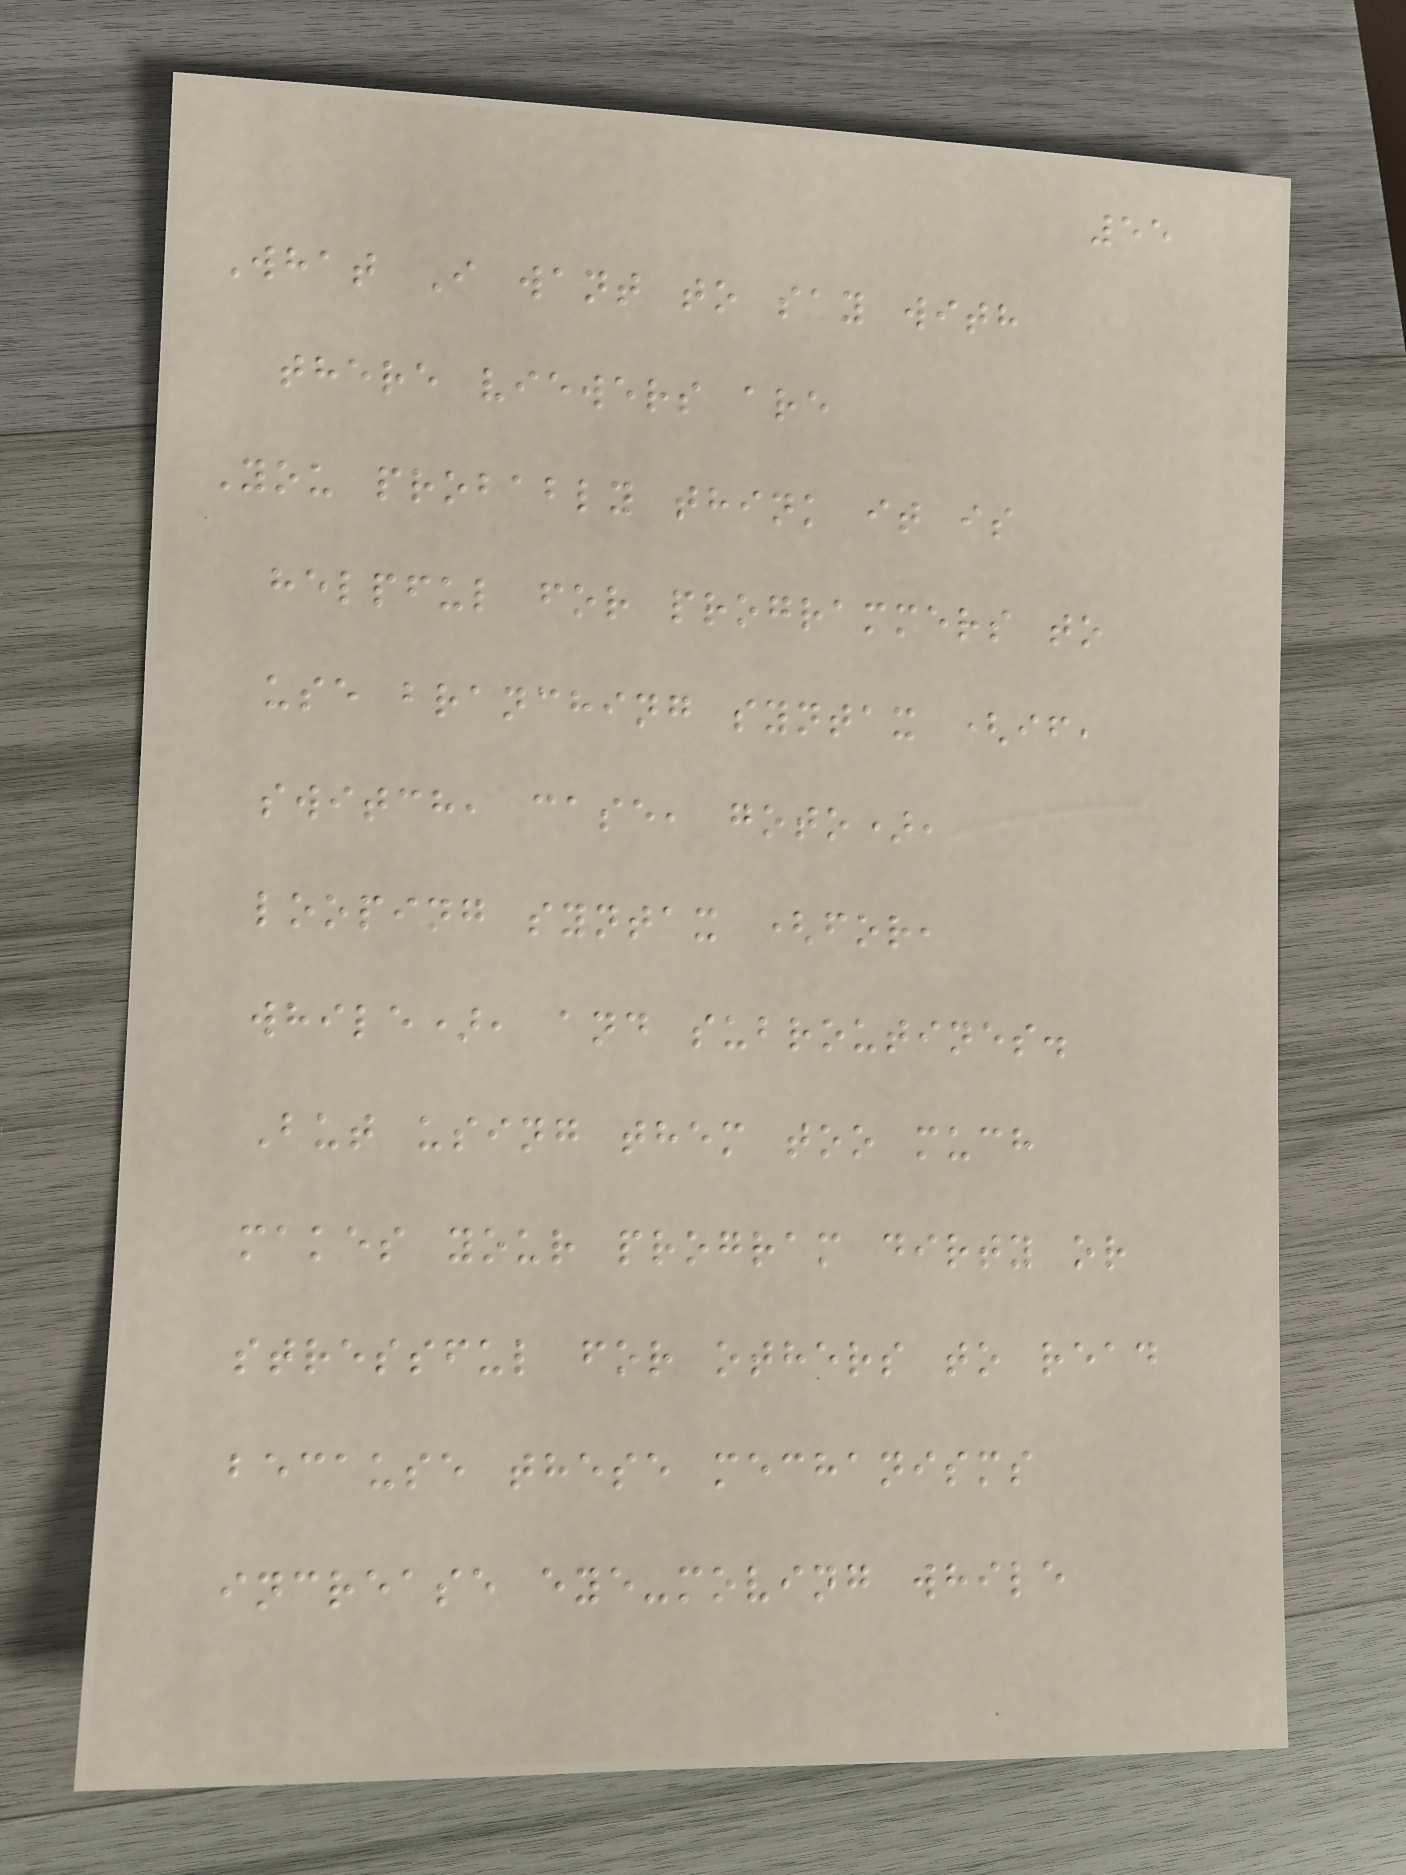55
What I want to say with
there viewers are
You probably think it is
helpful for programmers to
use branching syntax (if,
switch, case, goto),
looping syntax (for,
while), and subroutines.
But using them too much
makes your program dirty or
stressful for others to read
because these mechanisms
increase eye-moving while
